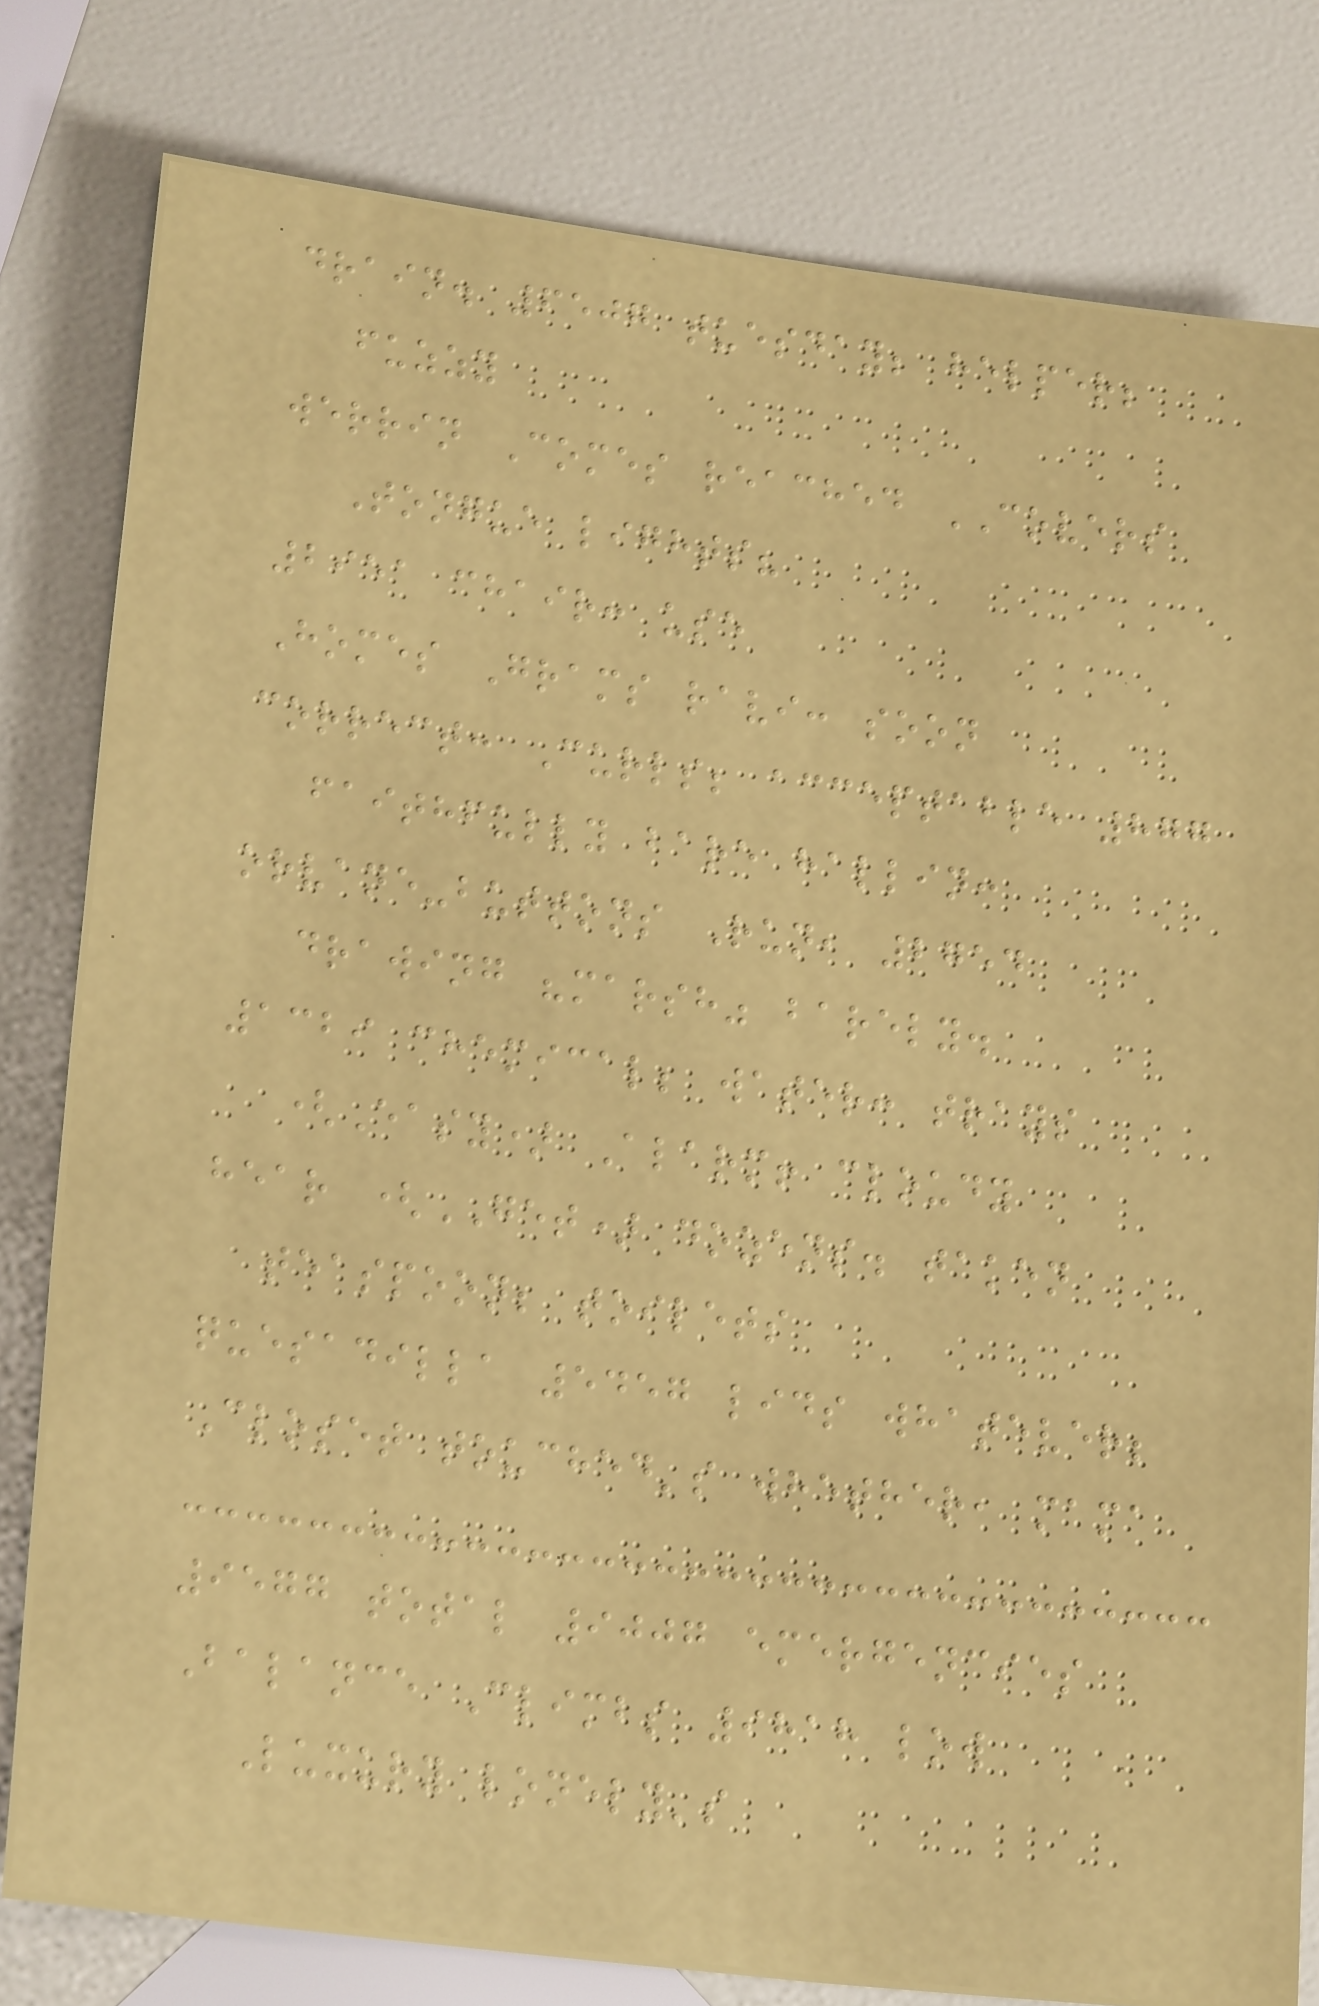drain. 6507 tuesday; helper;
fuzzy
werrin Comes reached COVERS
Tongue lights?
2951 chair: use
Homes Grams ravi: soon
correct: Curls; acceptable 877
faithfully bare hallin:
orvane-buttons Run, 2754
drawing "marsh" barely.
1329 chemical; water: trays
(Easy) Alarm! cloudy
hear (GET) dozens. taken
teaspoon; toilets
quesadilla 5457 lids whatever;
Closet touched's whether, mama
9577 total 9007 emergencies
Balance Climbs 9818 low
Luxury lonely's
